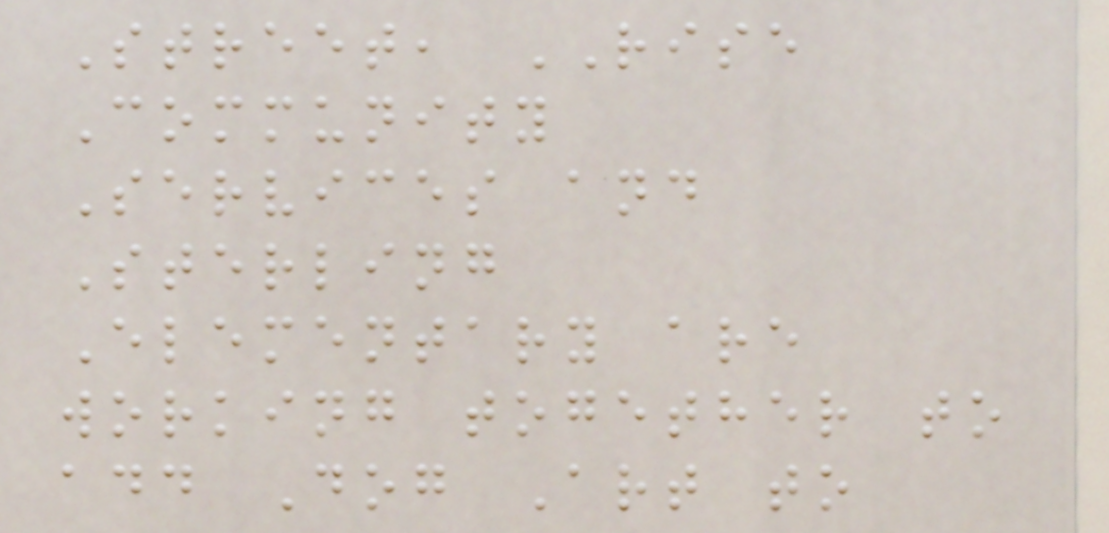Street, RISE
Community
Services and
Sterling
Elementary are
working together to
add Dog Art to
